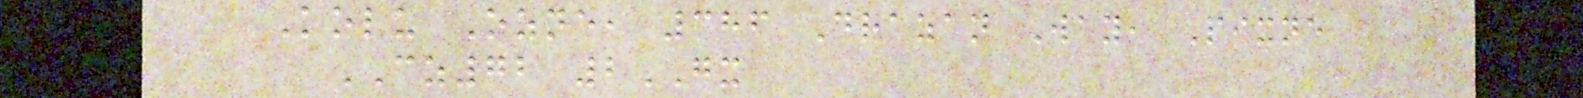Kolu Ozne, 386 Drazan Way, Pixne
CZ72 2GX
